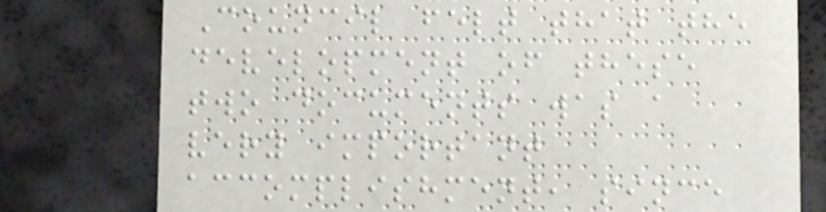Council felt that the
development of these
two documents was a
very important
accomplishment, since
